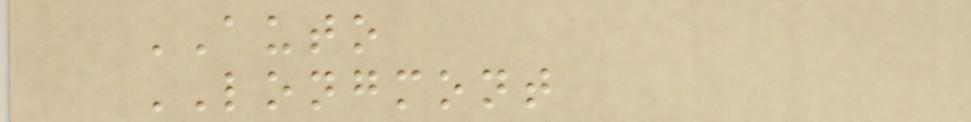AUTO
LONGMONT
